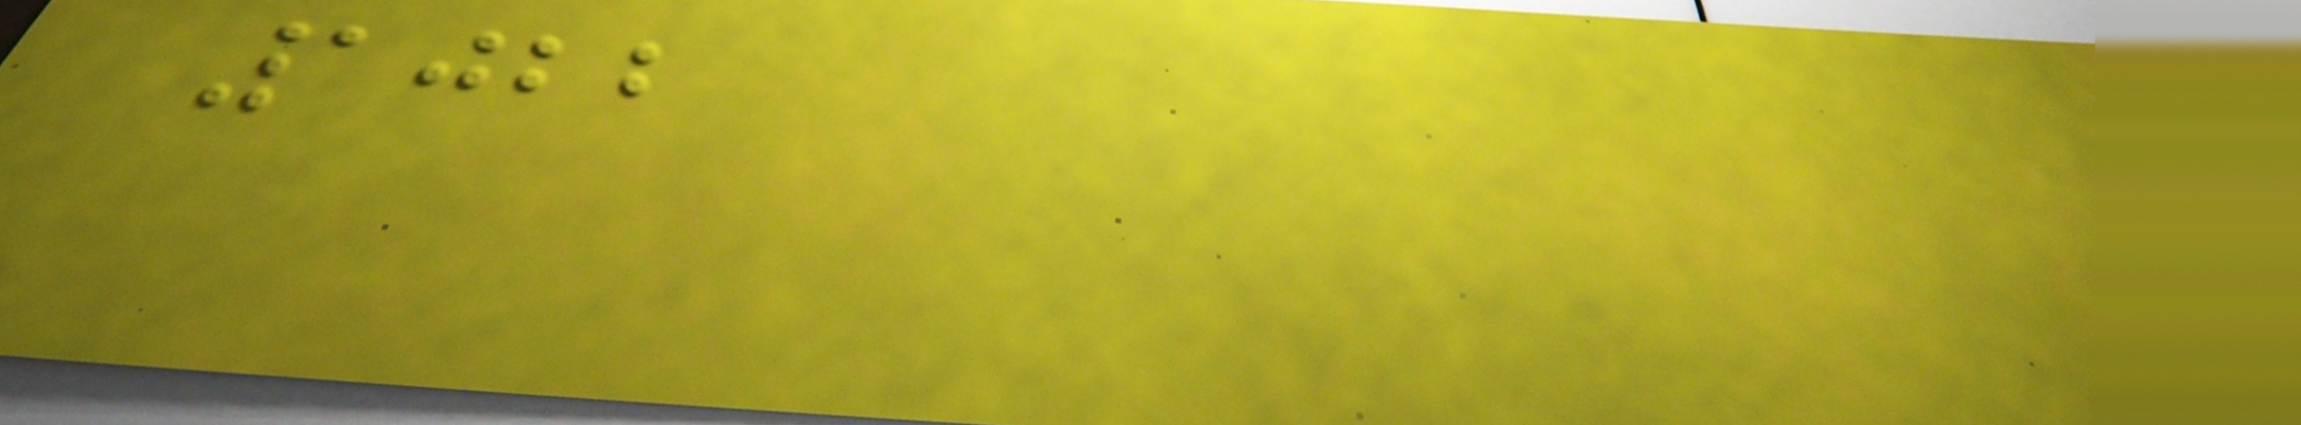1022
